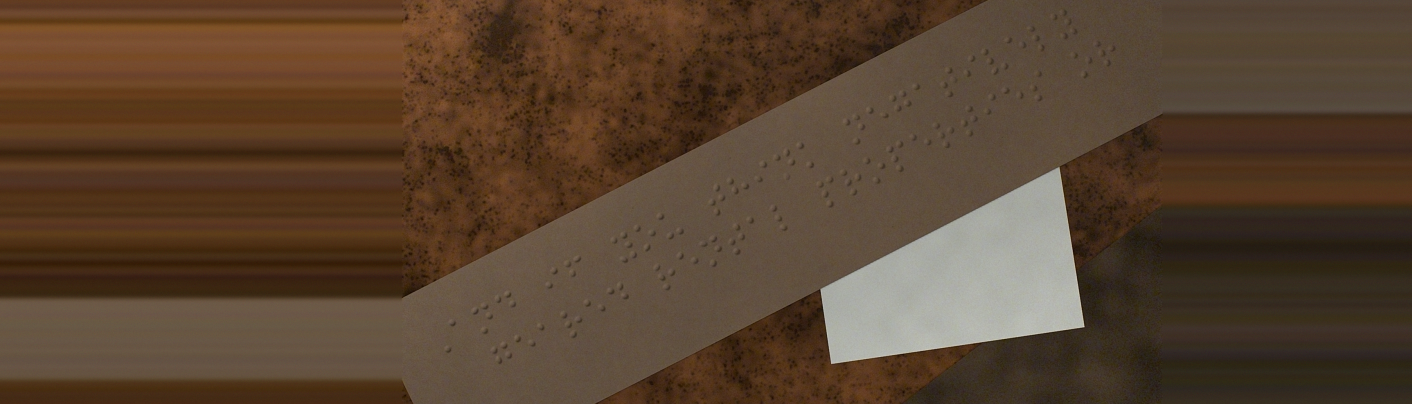And if you think negatively
geared rental properties or
